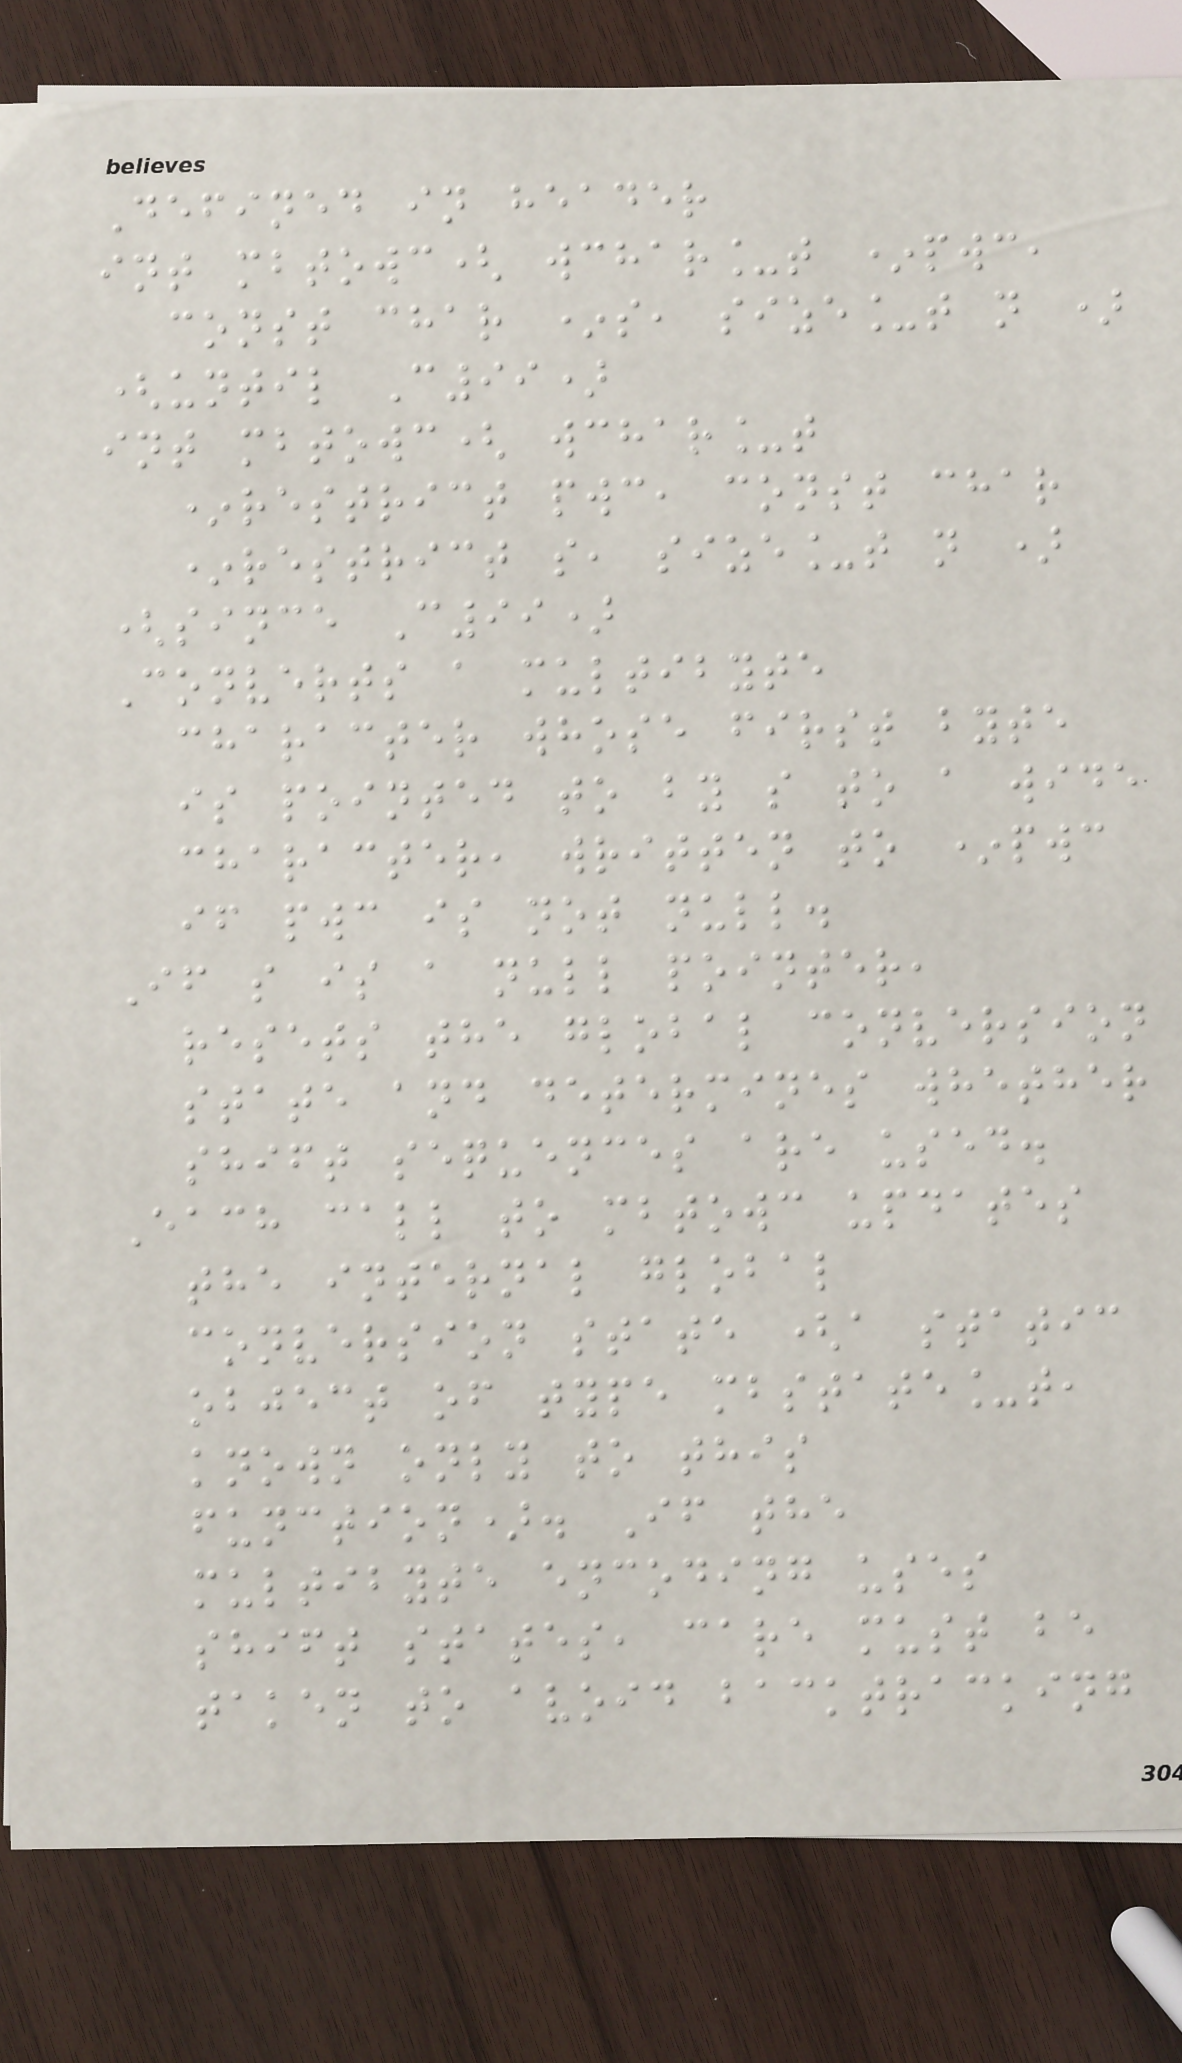Defined in header
int mbtowc( wchar_t *pwc,
const char *s, size_t n )
(until C99)
int mbtowc( wchar_t
*restrict pwc, const char
*restrict s, size_t n )
(since C99)
Converts a multibyte
character whose first byte
is pointed to by s to a wide
character, written to *pwc
if pwc is not null.
If s is a null pointer,
resets the global conversion
state and determines whether
shift sequences are used.
Each call to mbtowc updates
the internal global
conversion state (a static
object of type mbstate_t,
known only to this
function). If the
multibyte encoding uses
shift states, care must be
taken to avoid backtracking
